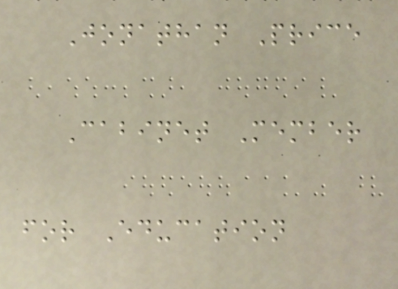Jonathan Price
Cabinet Member
for Education
